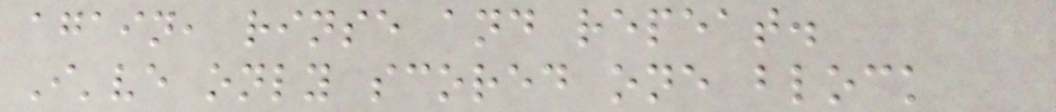again, rinse and repeat.
I've only scored one block
